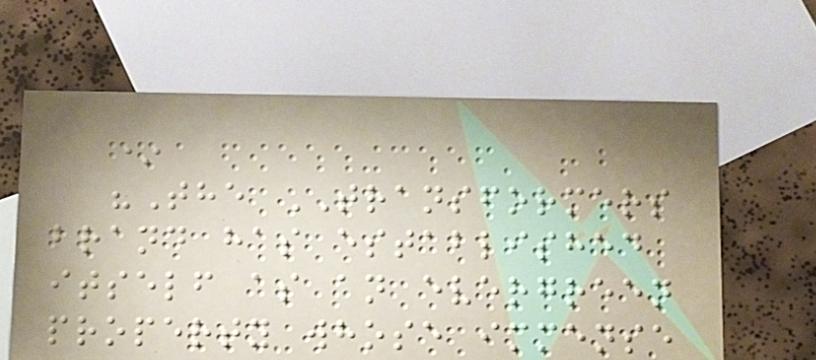*
"The TRANSFORMERS
brand has established
itself as an evergreen
property whose immense
